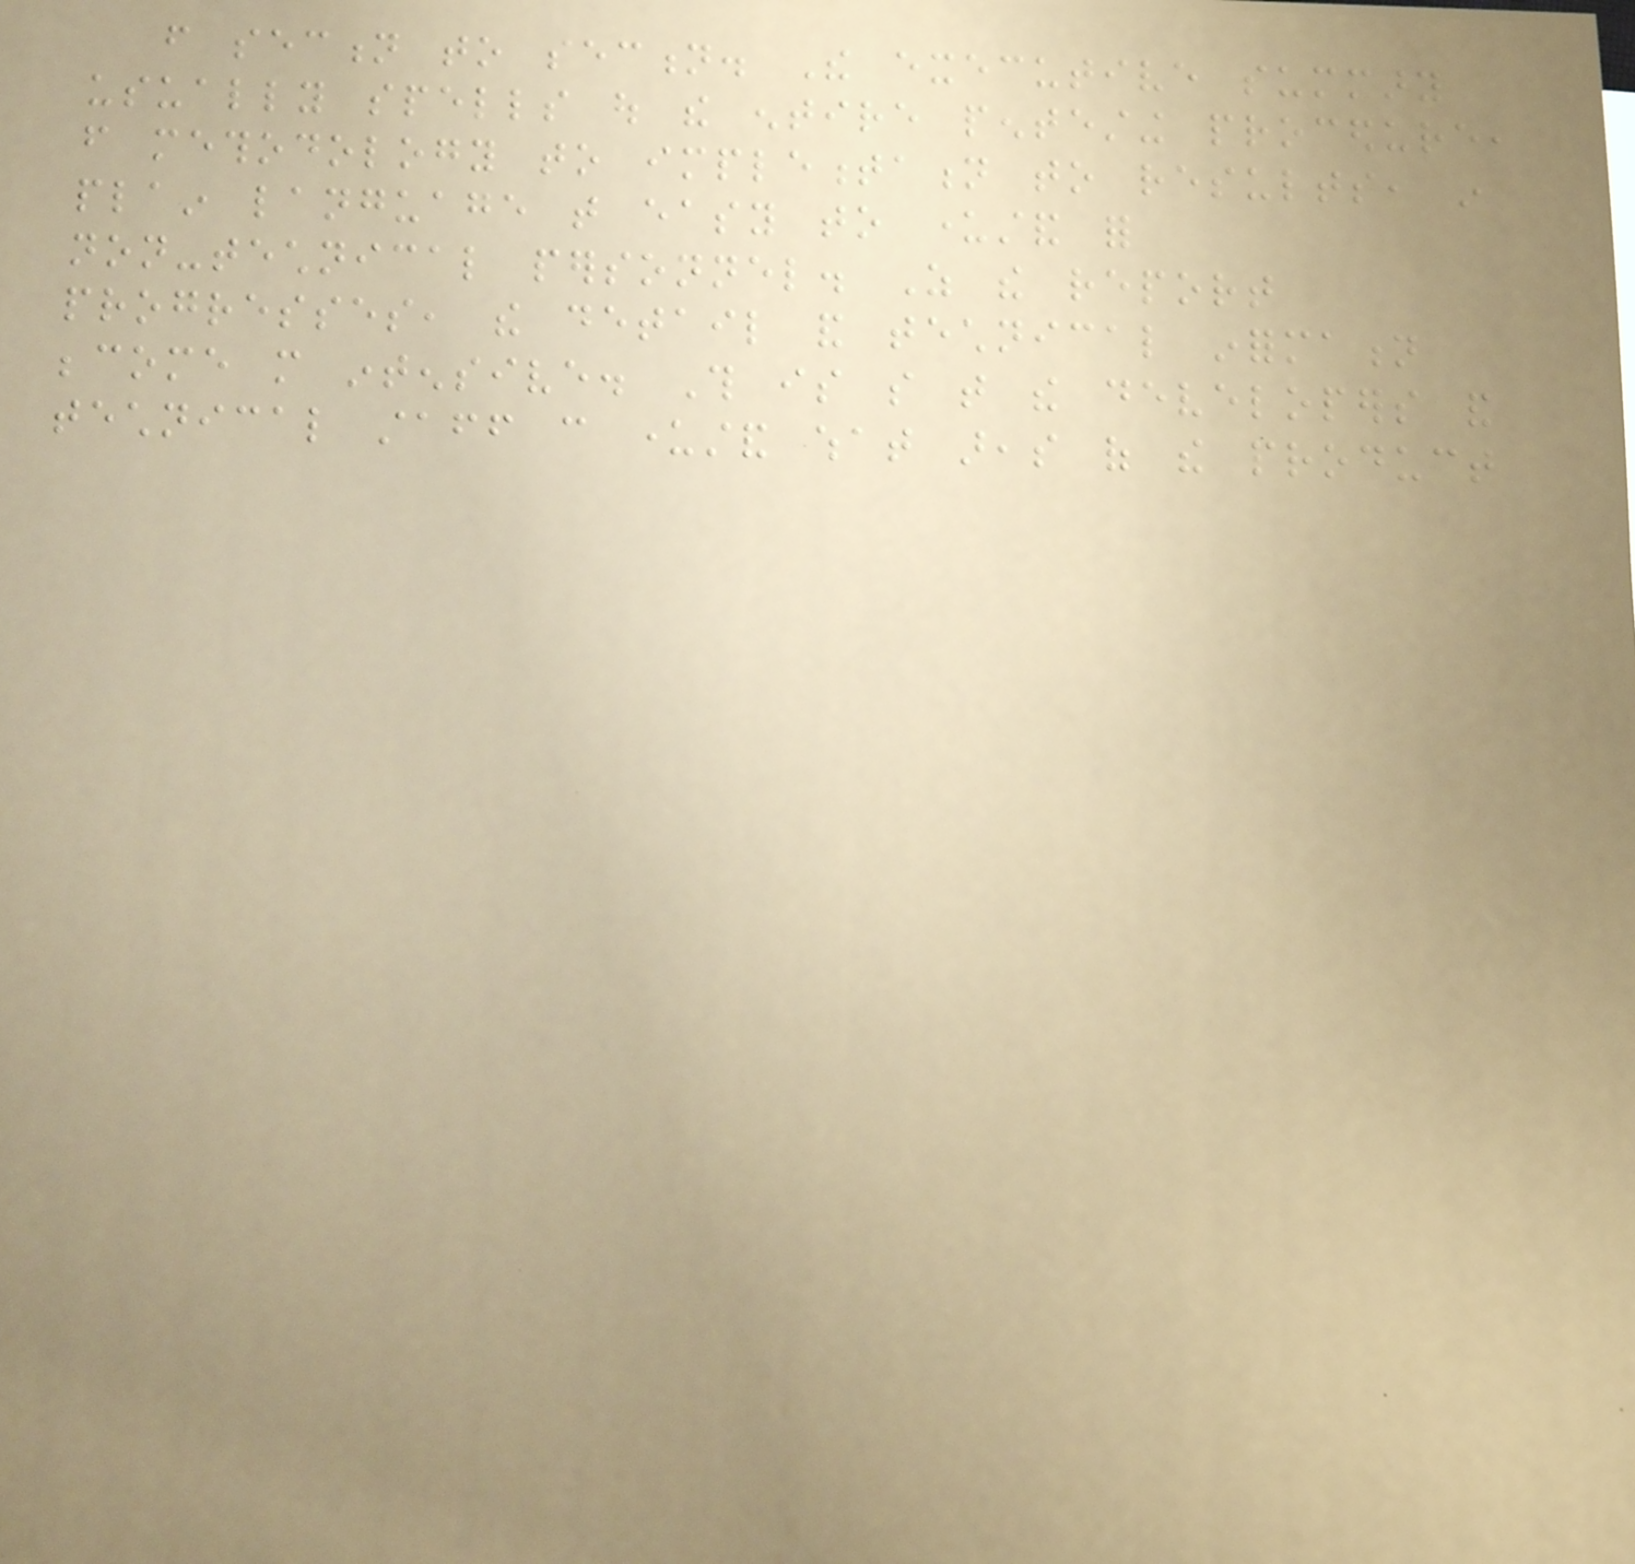from section to section. The executive summary
usually spells out the entire pentesting procedure,
from methodology to implementation to results, in
plain language that easy to understand for
non-technical personnel. As the report
progresses, the detail and technical information
become more intensive. This is so that the developers and
technical staff can understand what areas of the product
